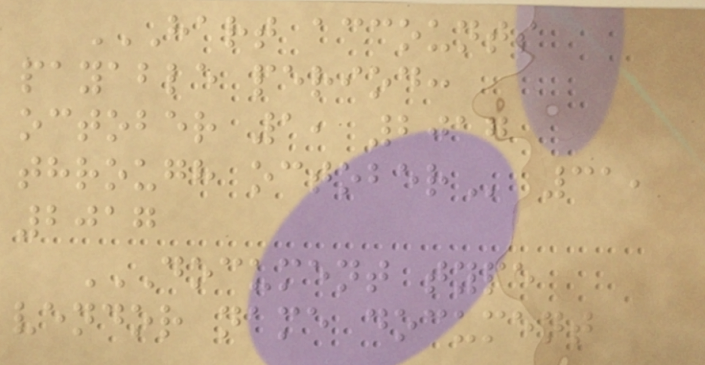HART ACCOUNTS
PAYABLE PERIOD:
OCTOBER 1, 2017
THROUGH OCTOBER 31,
2017
DOCUMENT TYPE
VENDOR NAME DOCUMENT
